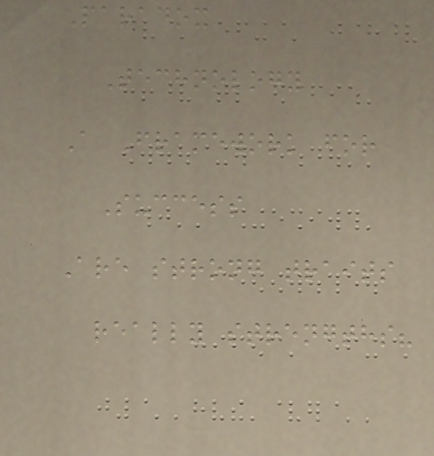Paradox
Technology
A Framework for
Success
Are strong traits
really strengths?
